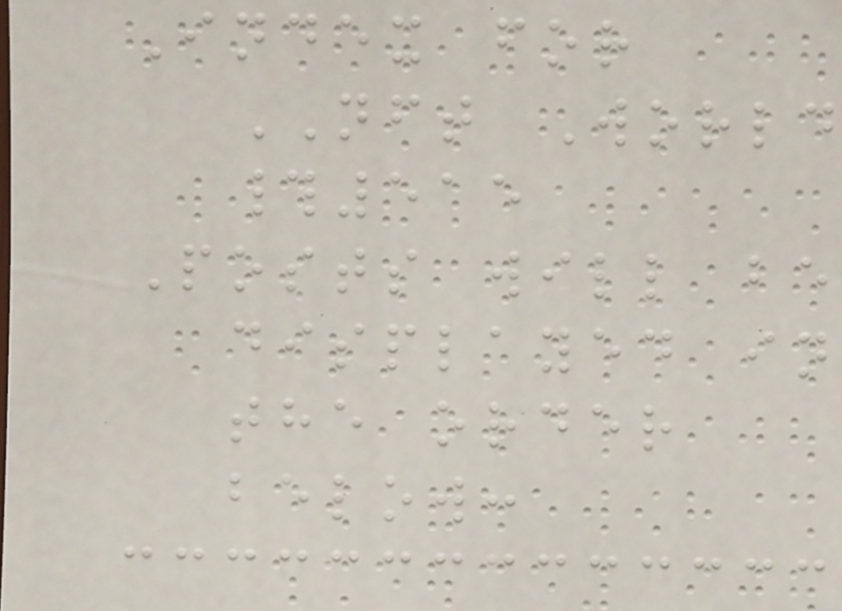Index for
NFT World
#515
Posts will be
displayed in
the order
below:
